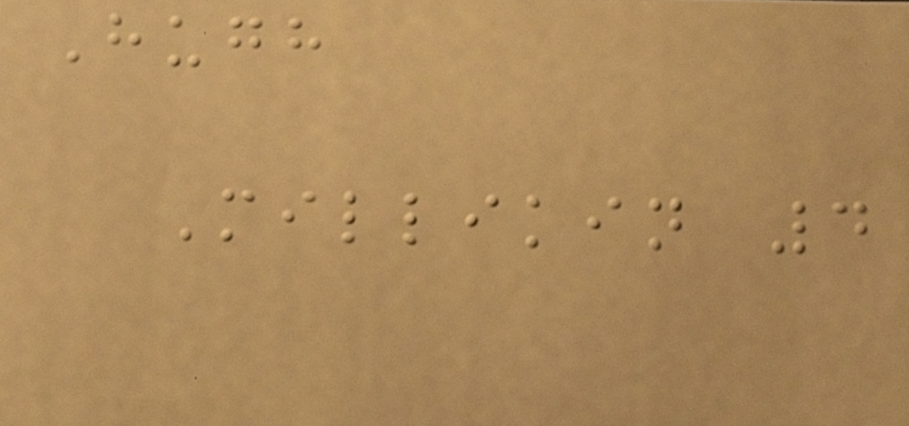Hugh
Millikin 4
